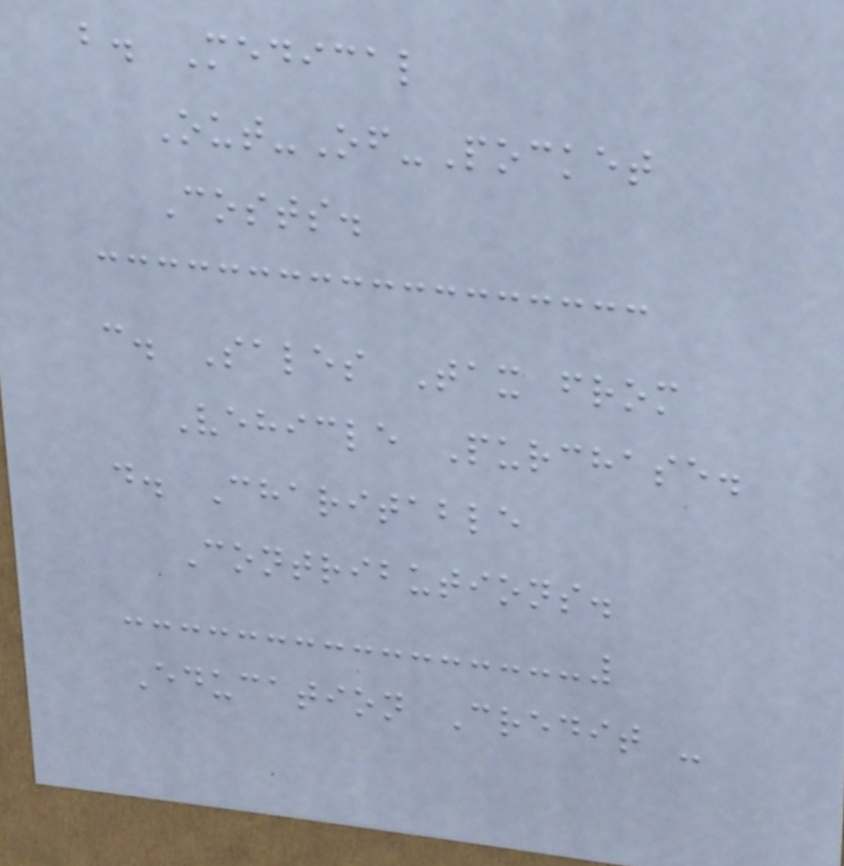b. Medical
Out-Of-Pocket
Costs.
c. Sales Tax from
Vehicle Purchase.
d. Charitable
Contributions.
Education Credit -
